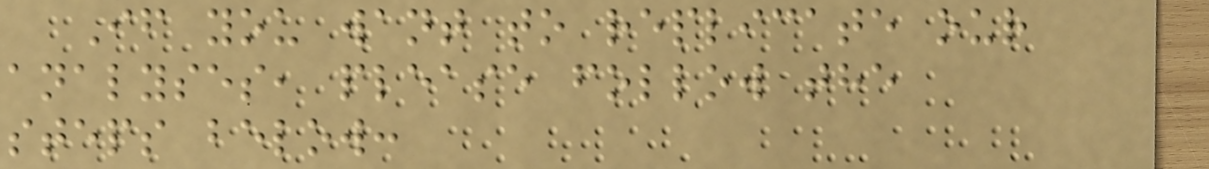If you want to replicate our
analyses, please follow the
steps below:
